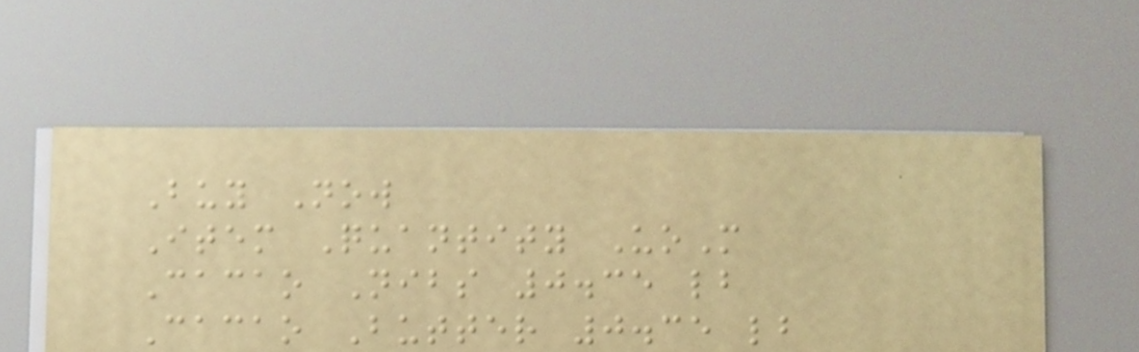Buy Now
Item Quantity UoM
Cacao Nibs 0.35 lb
Cacao Butter 0.35 lb
